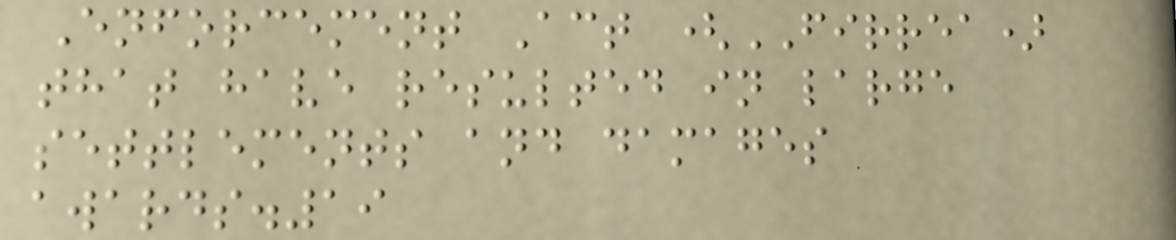Enforcement Act (FIRREA)
that have resulted in large
settlements and damages
awards.19
